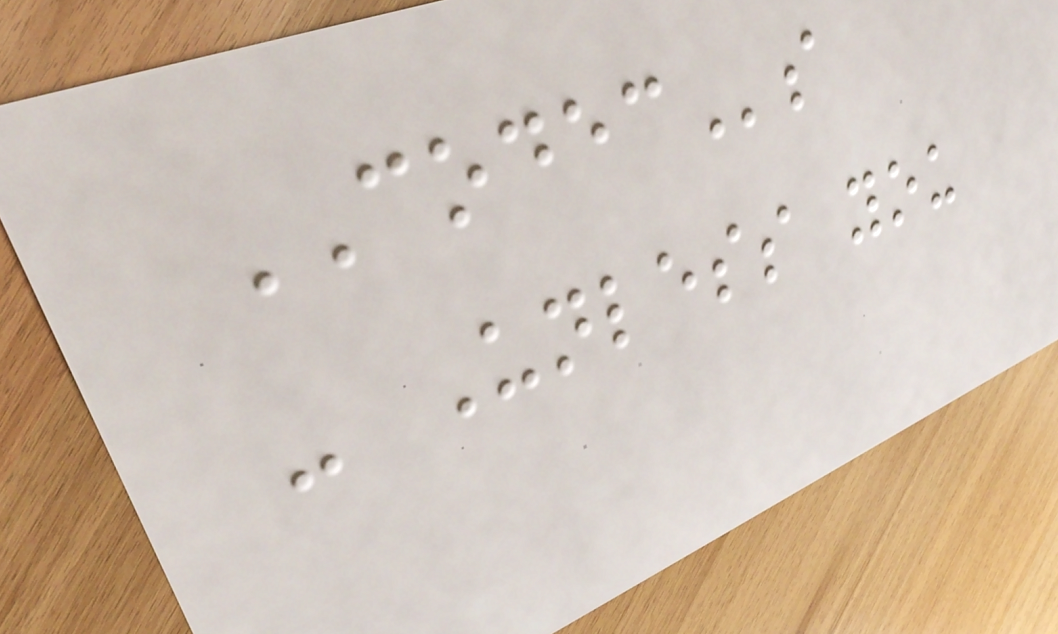CODECs
- Unless you
